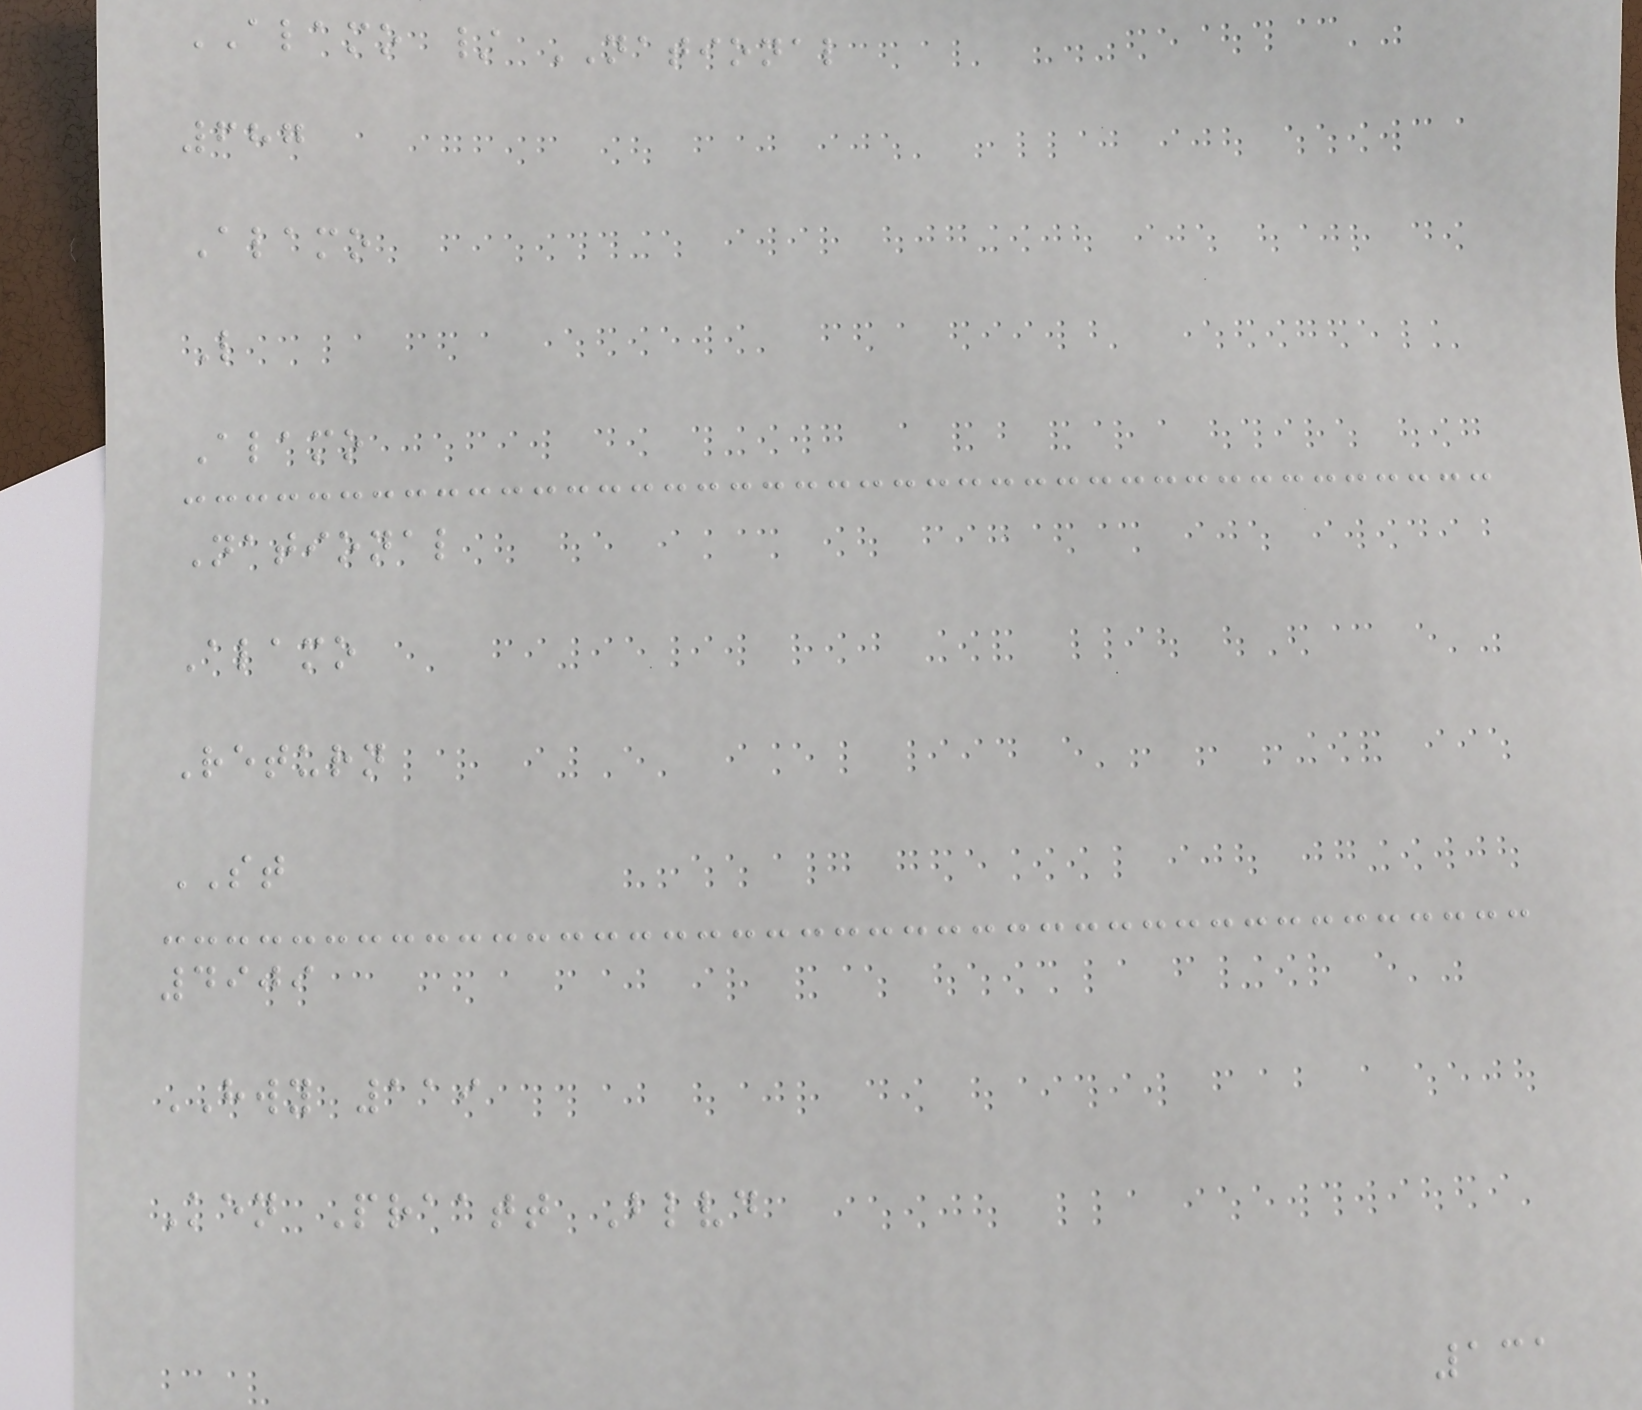ALAMO / NATIONAL
687
Alamo
L
Alamo
National
Alamo
Return
ST
4909
HWY 119
Ken Praatt Blvd
131
